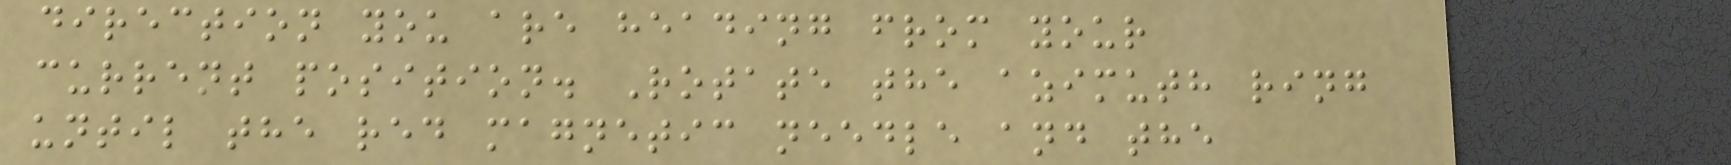direction you are heading from your
current position. Rotate the azimuth ring
until the red magnetic needle and the
